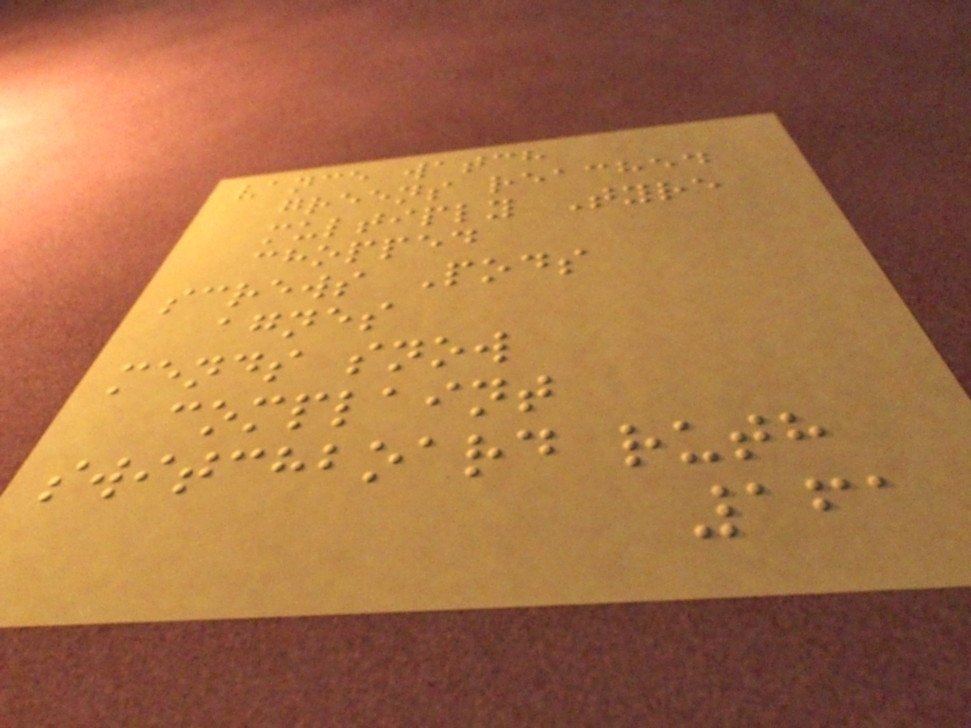vance watch
greens reached
multiply Tyre
chopped
screws Pods
agnes
mends snow
complaint
switchboard ruth
161
